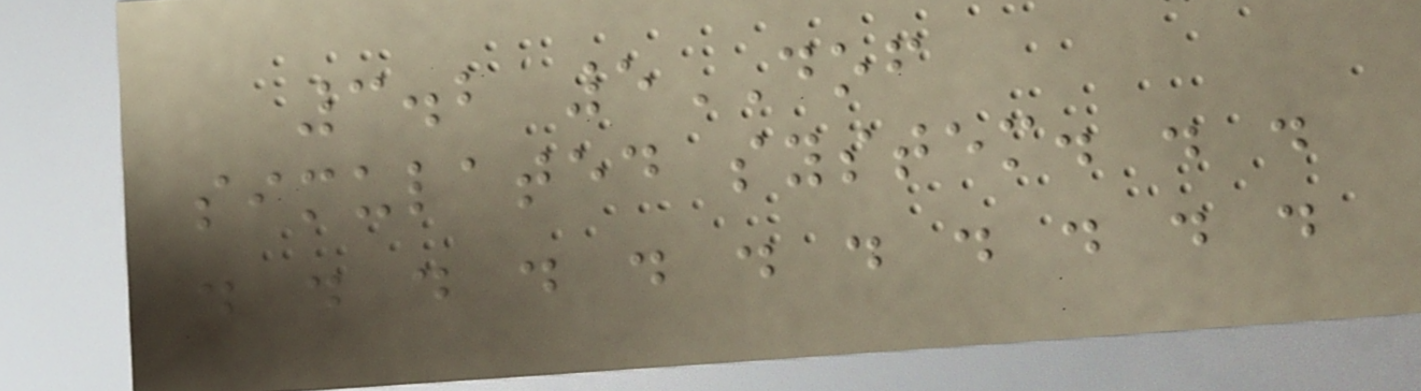3.2 5DOF
simulated system. . .
. . . . . . . . . . .
